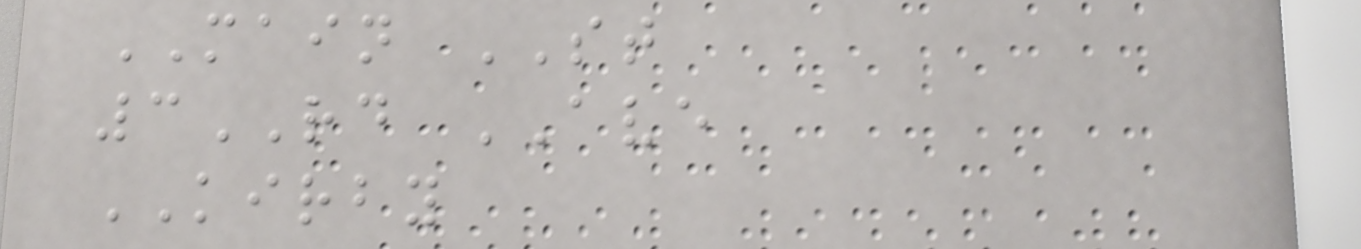MAIN ST
3RD AVE
KIRBY
